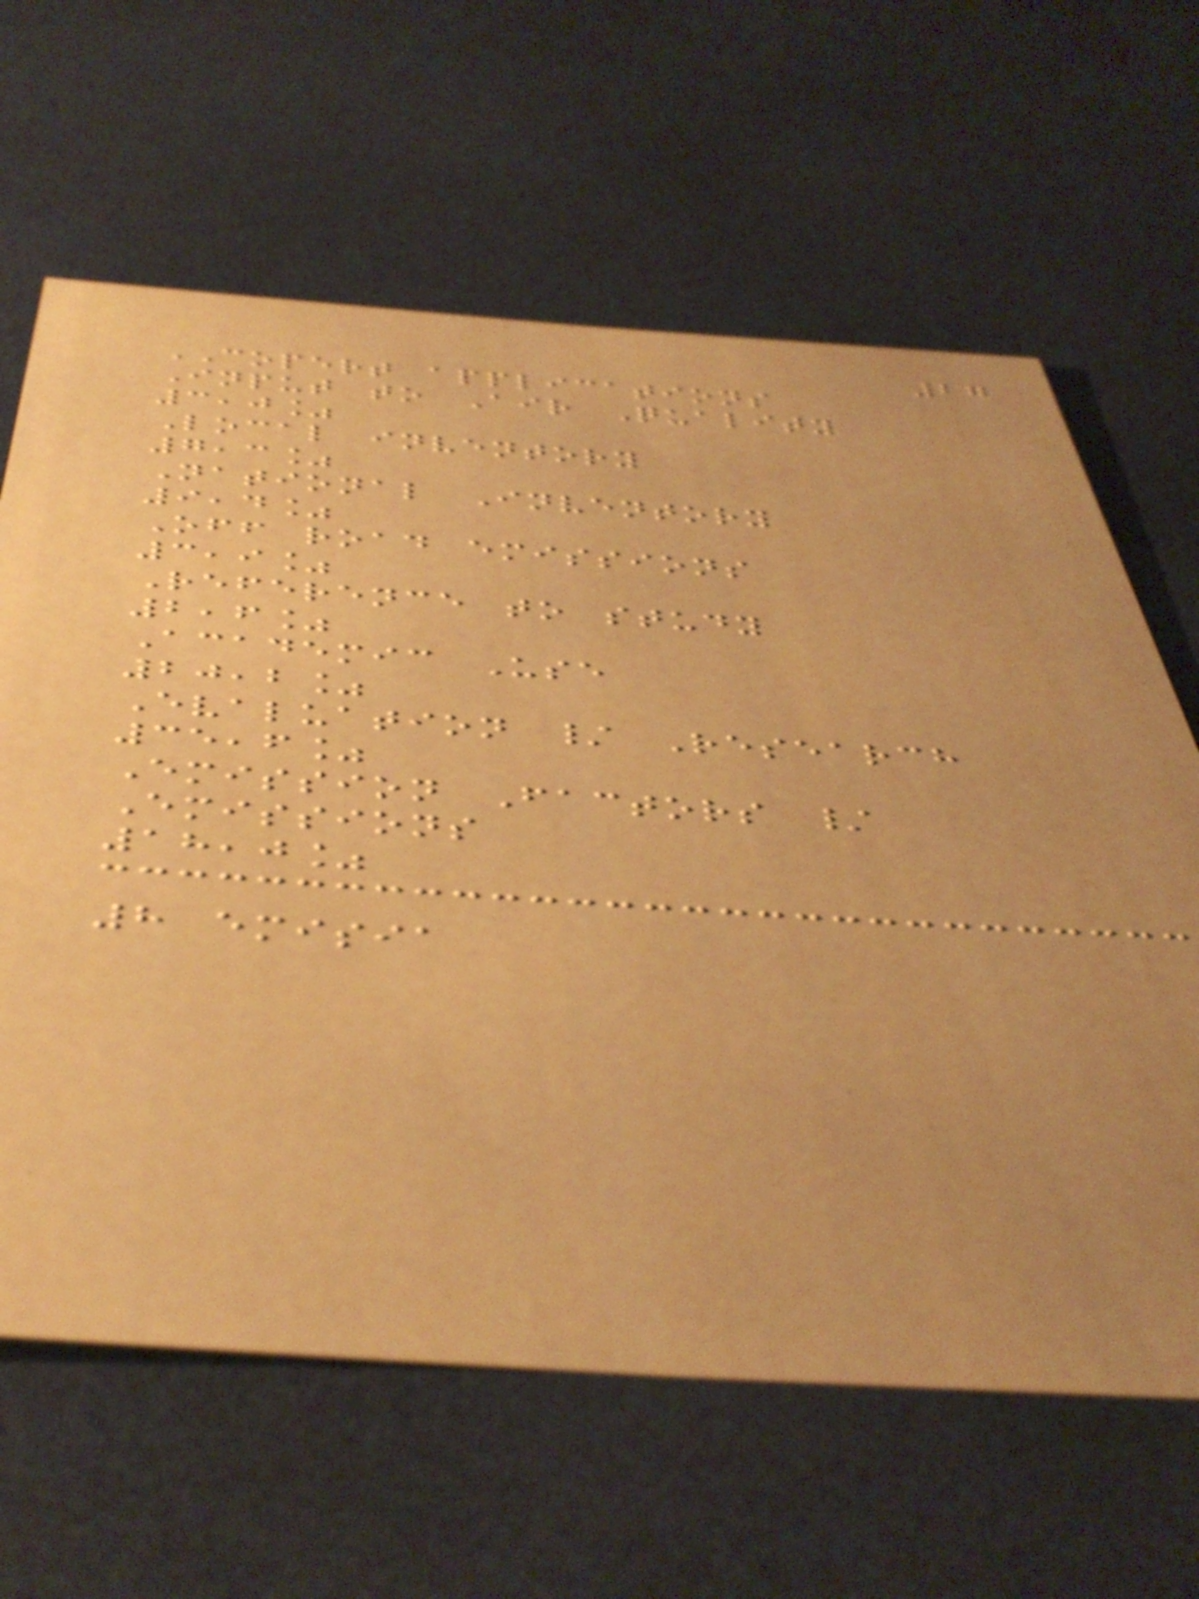27
COPERT applications
Input to Air Quality
3,0%
Local inventory
7,3%
National Inventory
9,4%
Off road emissions
3,9%
Reference to study
2,6%
Academic Use
20,2%
Evaluation / Research
35,6%
Emission Factors /
Emissions
18,0%
8 emisia
